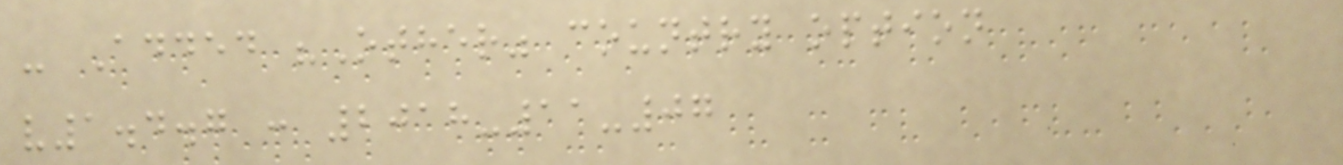- Added "Other" country option
v1.4.7 : 2018-11-07
